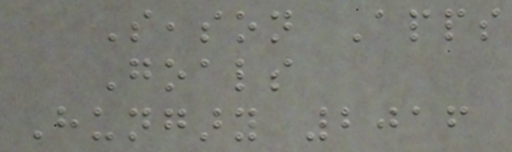Season Apps
Goals
Hungary 2016
